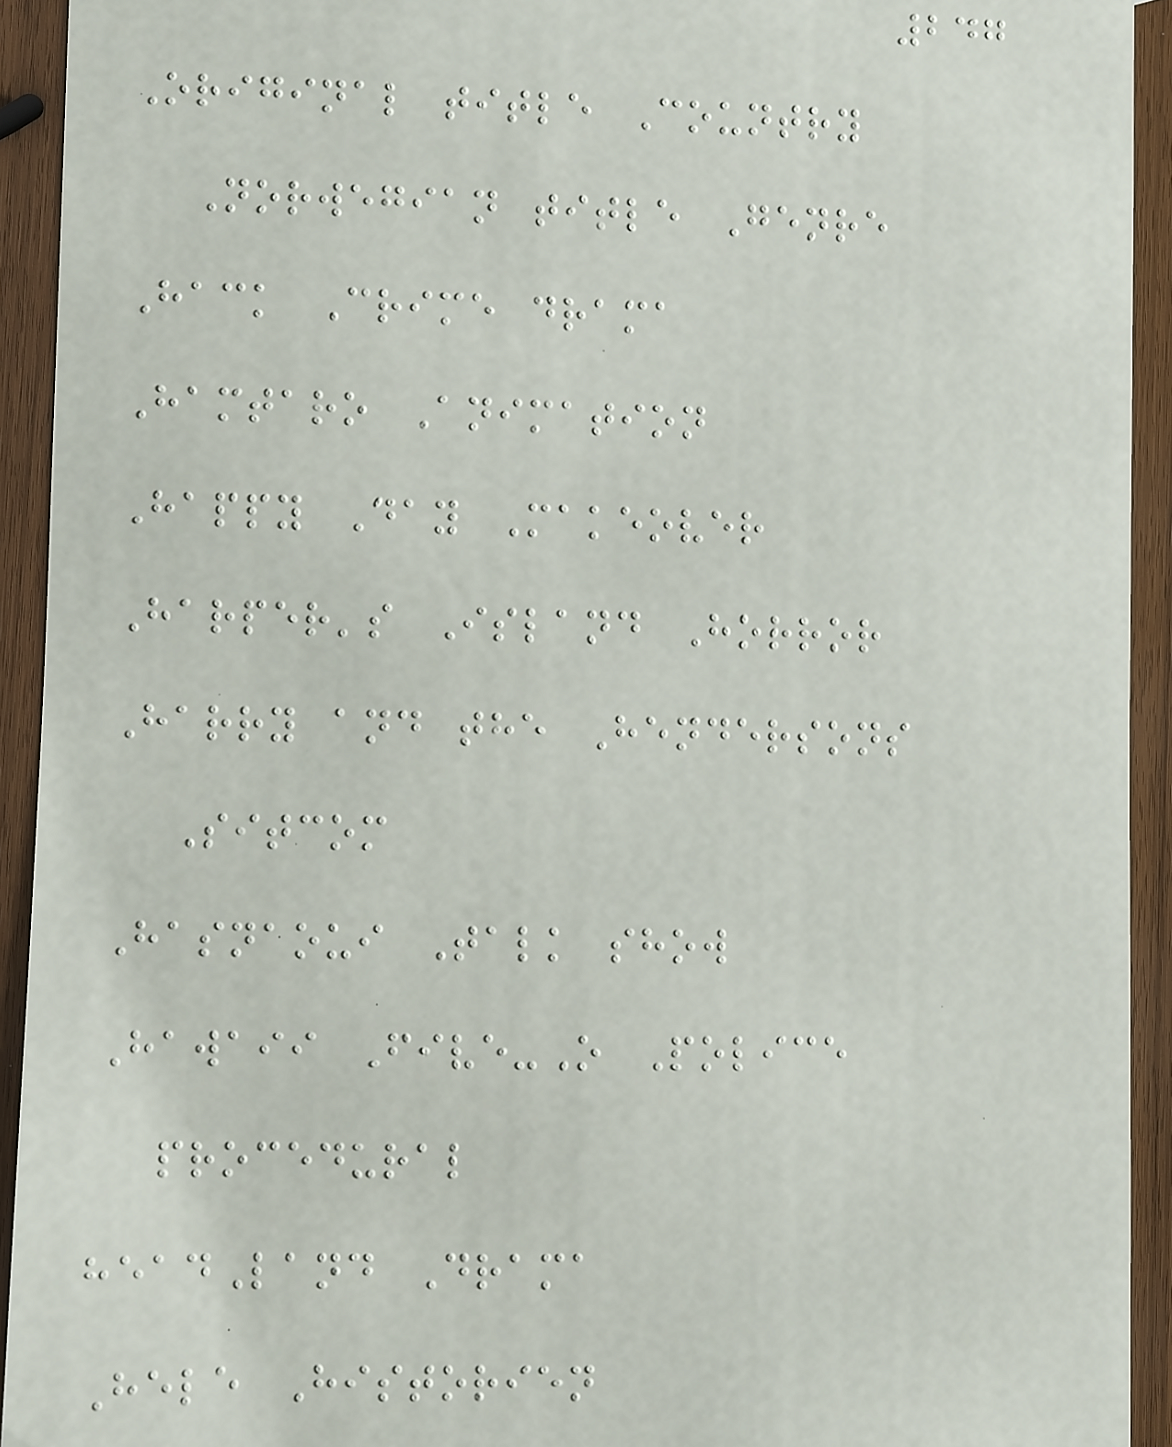247
Original title Country
Norwegian title Genre
Hack Crime drama
Hamtaro Animation
Happy Day Makeover
Harper's Island Horror
Harry and the Hendersons
Sitcom
Hasnaoui Talk show
Hawaii Five-O Police
procedural
headLand Drama
Hele Historien
